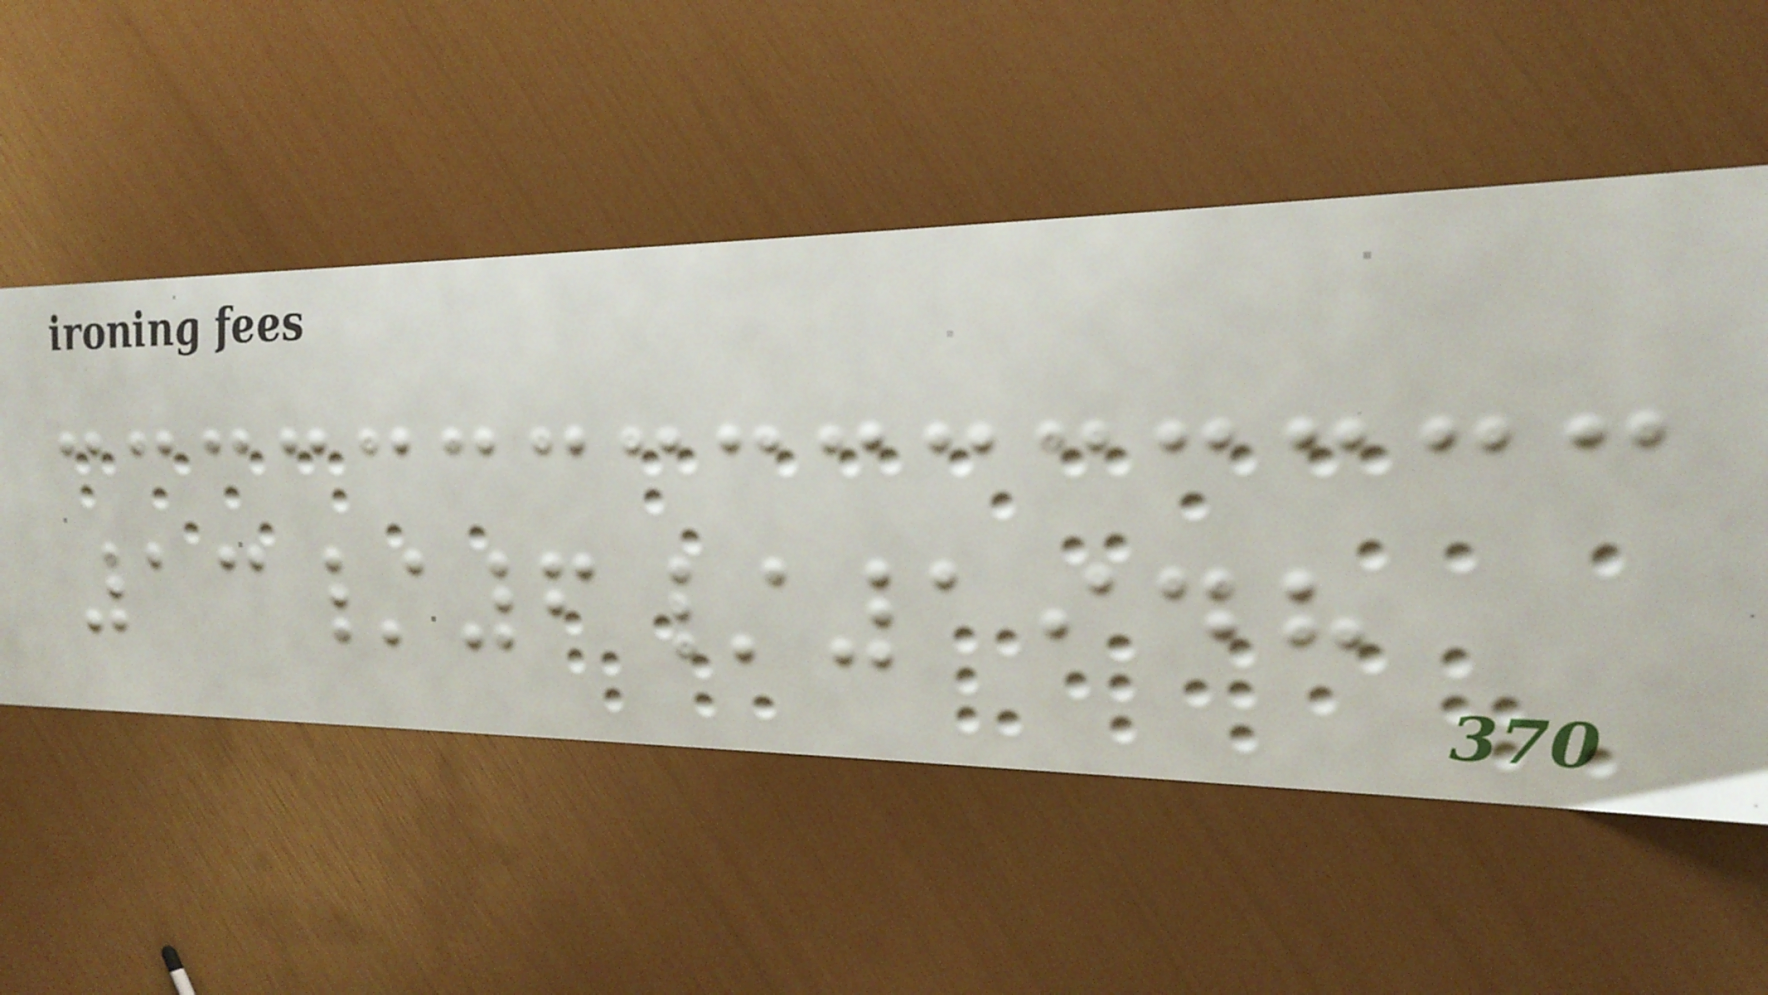13/6/1948
